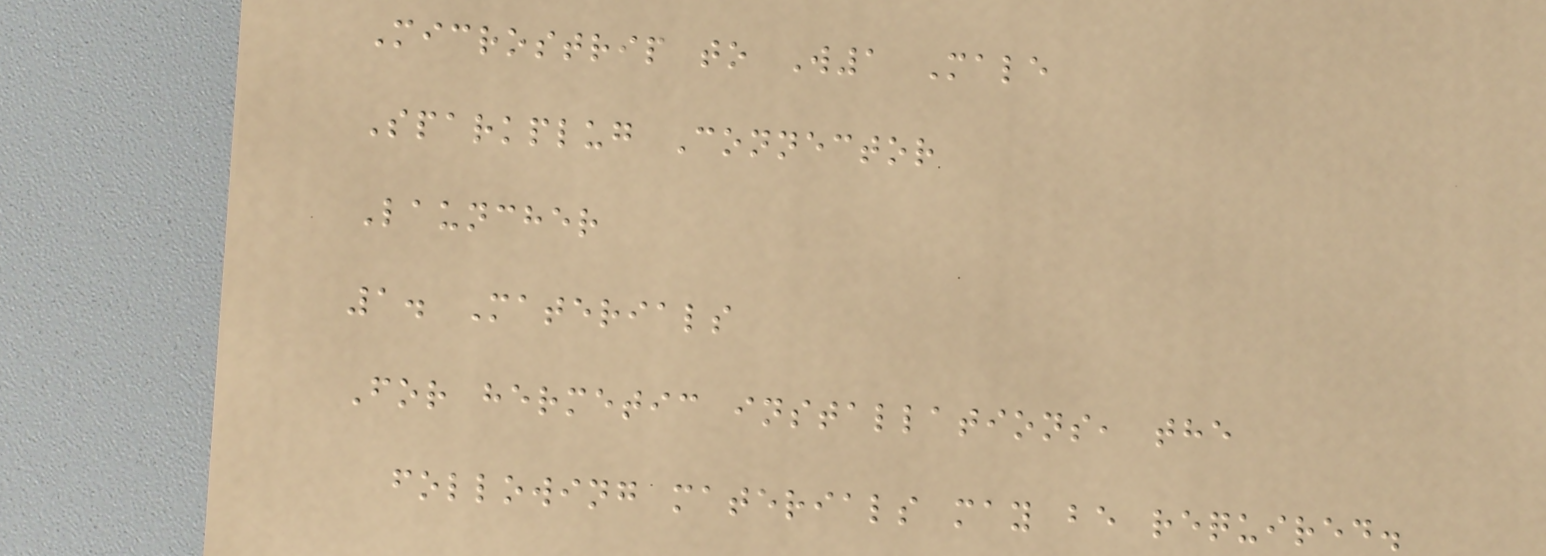Microstrip to W1 Male
Sparkplug Connector
Launcher
1. Materials
For hermetic installations, the
following materials may be required.
